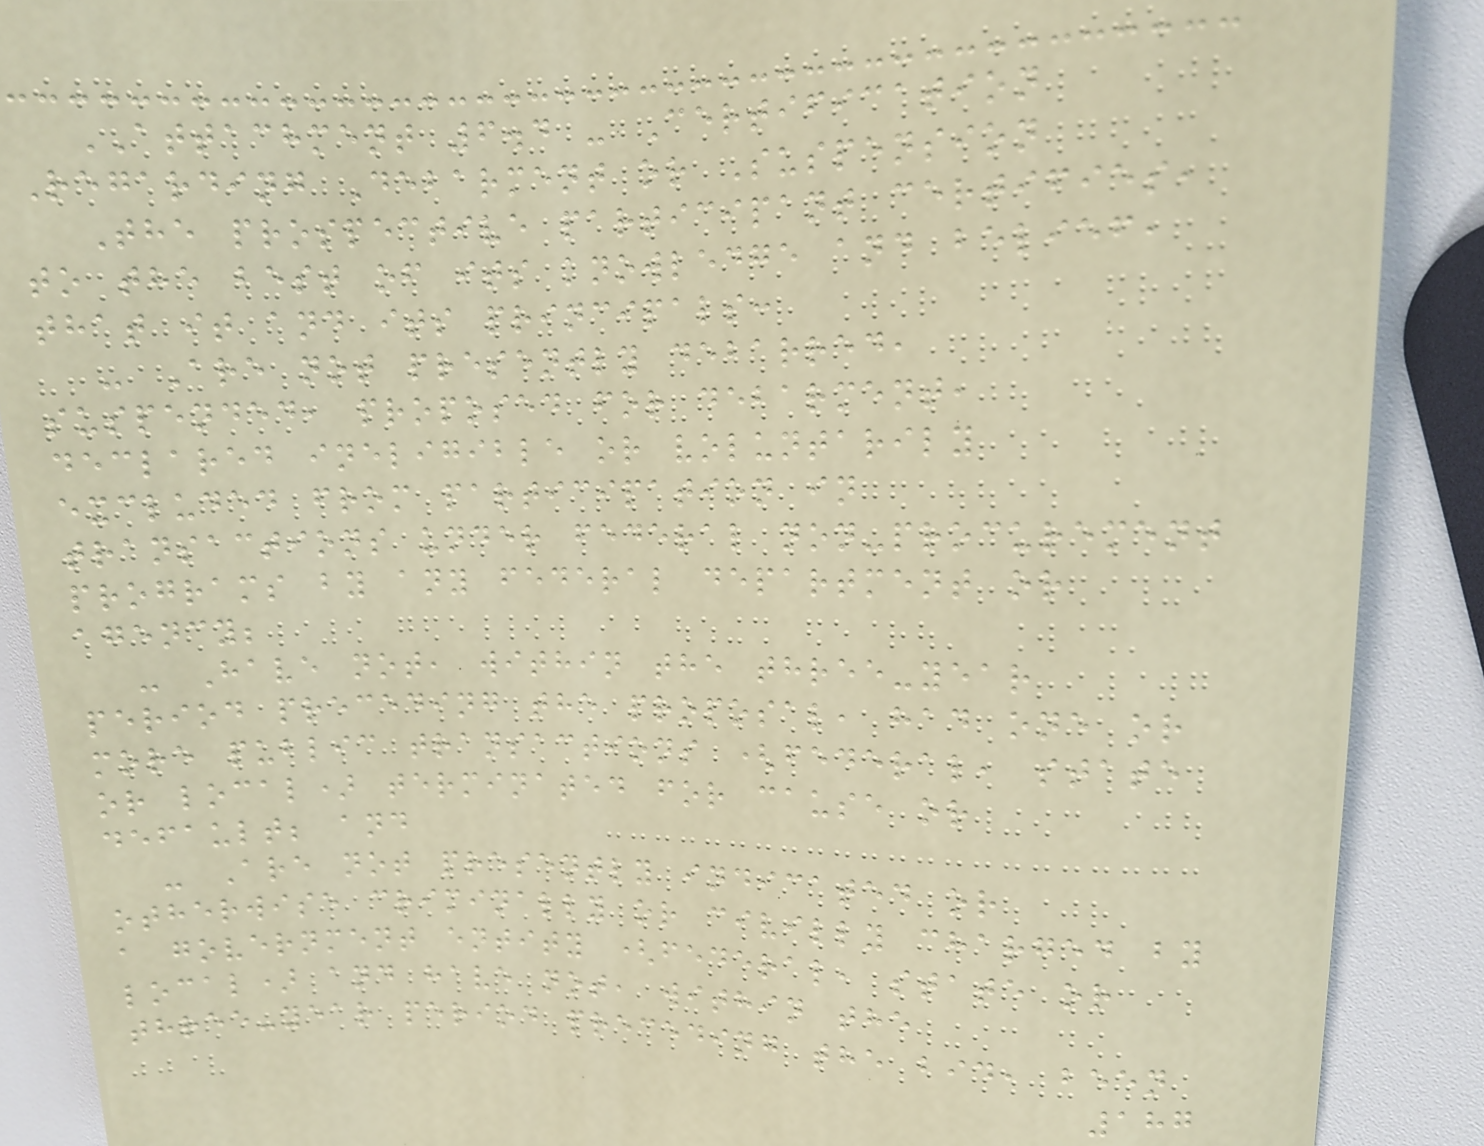ATTACHMENT 6.4 - Certification
Regarding Debarment or Suspension
The prospective participant certifies,
to the best of its knowledge and belief,
that it and its principals:
- Are not presently debarred,
suspended, proposed for debarment,
declared ineligible or voluntarily
excluded from participation in
transactions under federal non-procurement
programs by any federal department or
agency;
- Have not, within the three-year
period preceding the proposal, had one or
more public transactions (federal, state
or local) terminated for cause or
default; and
- Are not presently indicated or
otherwise criminally or civilly charged by
a government entity (federal, state or
local) and have not, within the
three-year period preceding the bid, been
187
